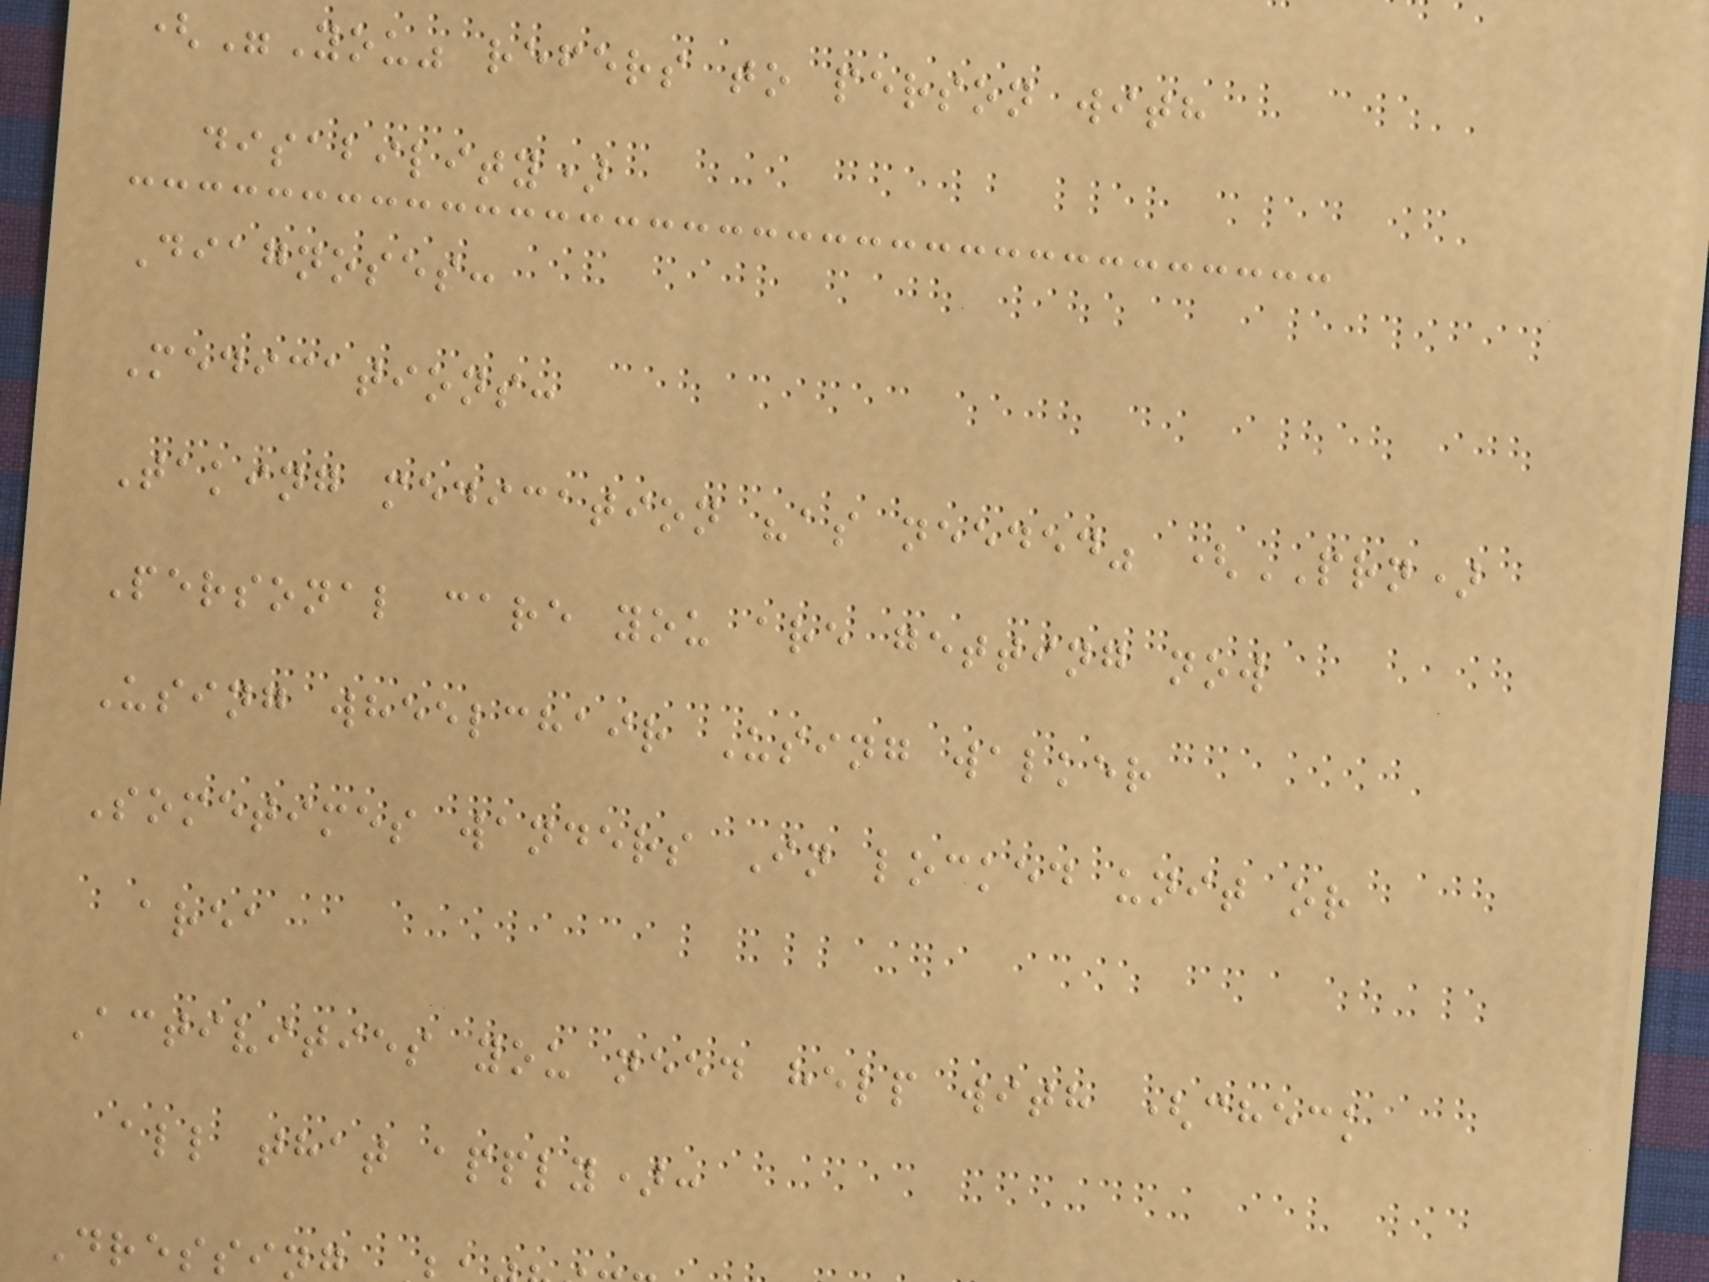("You" refers to person with
disability)
Diagnoses:
Medications:
Taking medication "as needed" (PRN)
Personal care you are getting now
Using wheelchair Using walker
Sometimes wanders In locked unit or
area
Activities you need help with (check
all that apply):
